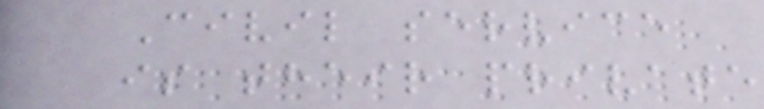Civil service
is their private
